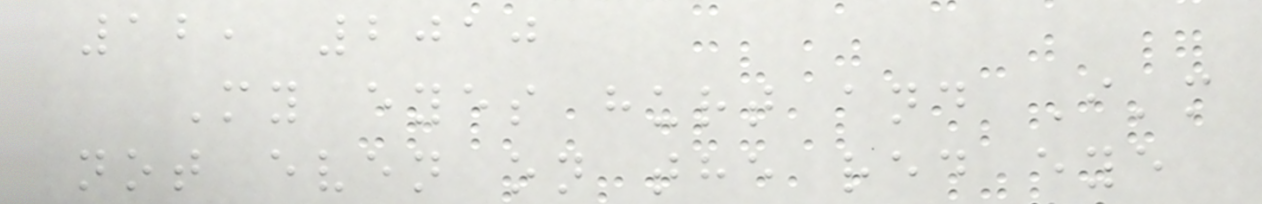12, 2010
My eyes hurt and I'm
not even on the red eye
